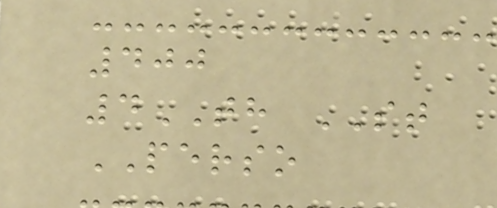400
4TH ST
PERSO
